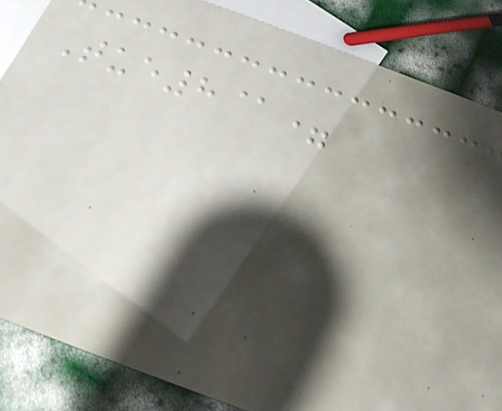Tue8@=
